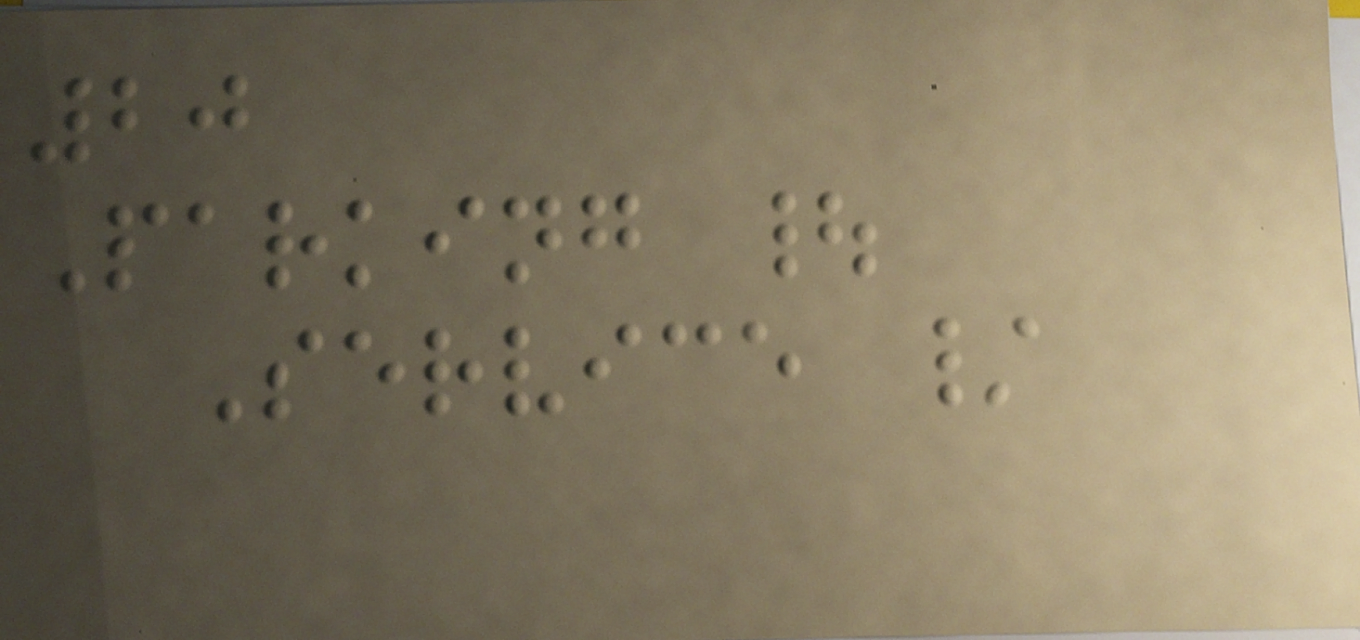20
Parking |
Service /
